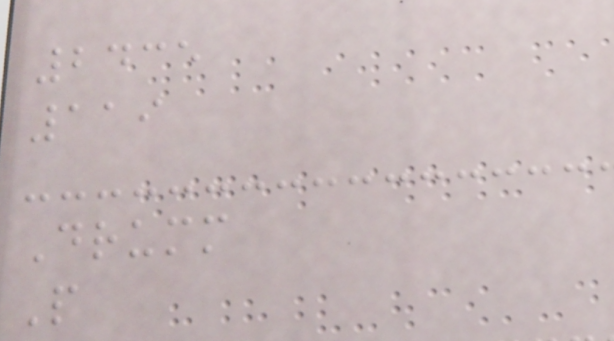2435
119
Drumm
P
